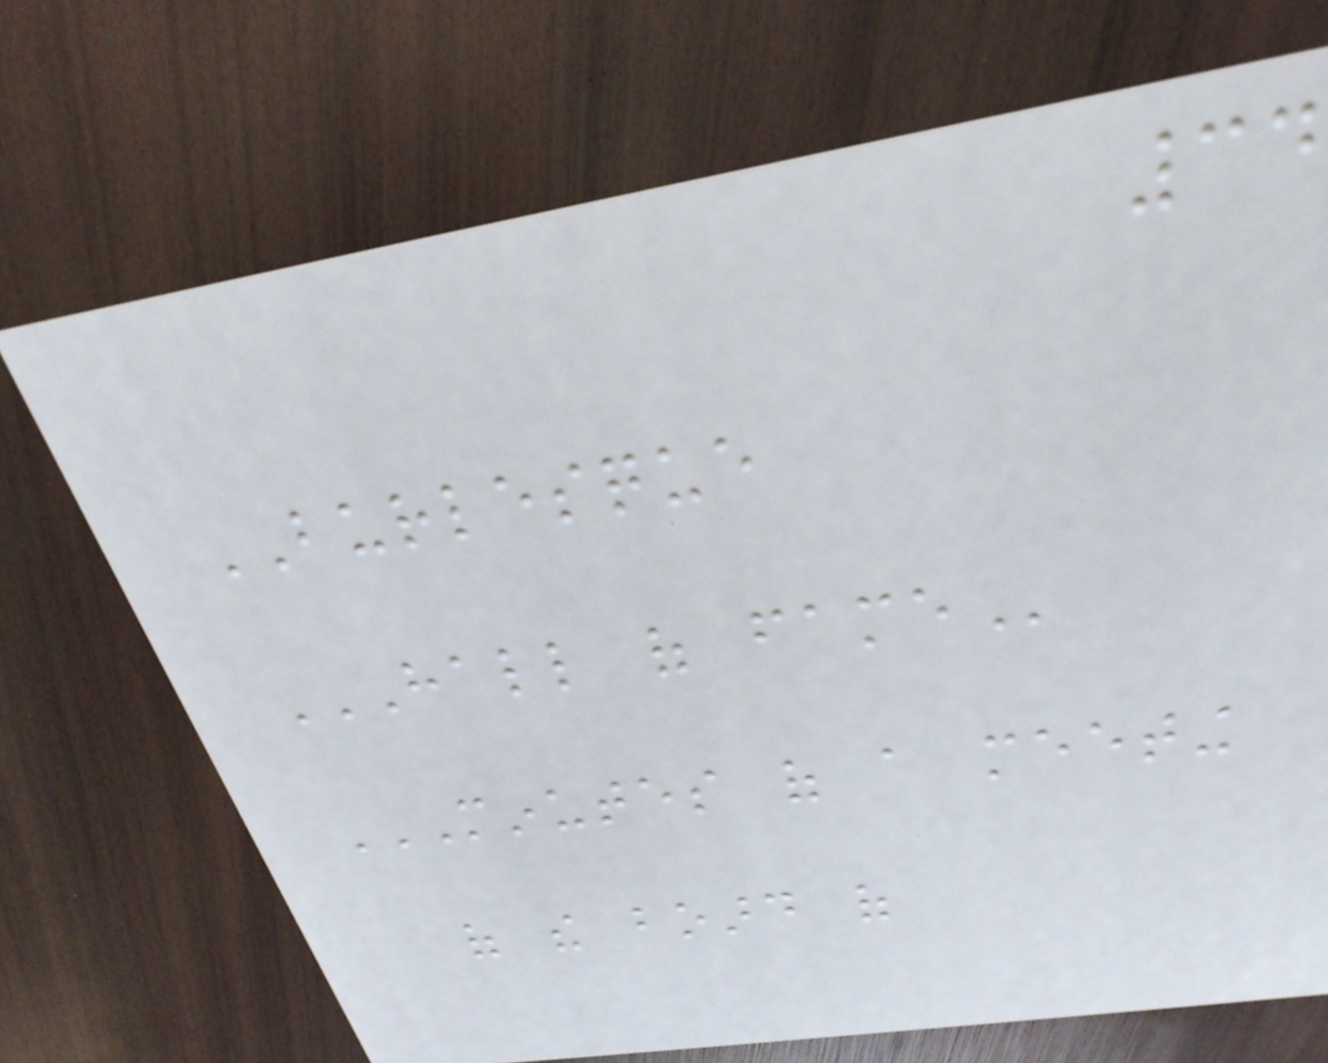34
BURLESQUE
HALL OF FAME
MINUTES OF A MEETING
OF THE BOARD OF
